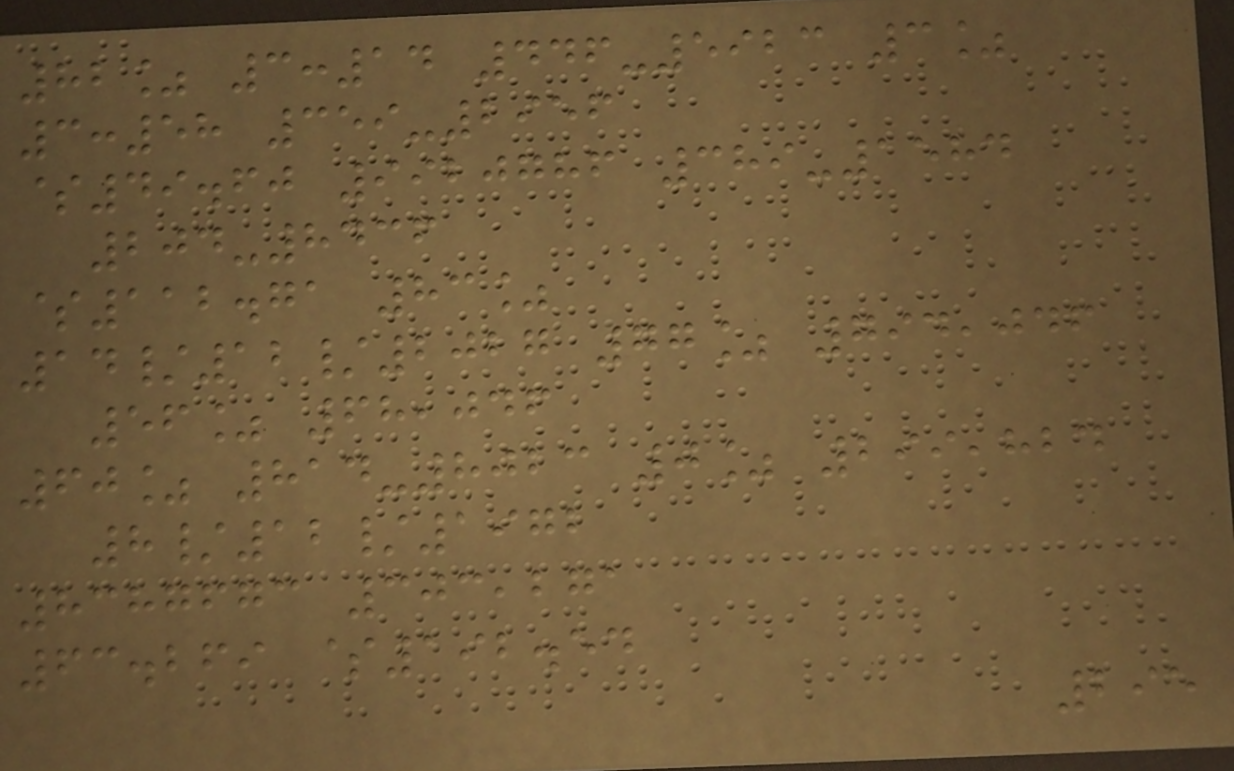82% 3:14 446-5923 3%
3:58 359-2956
$49.60 9920786 389-1584
204-8436
$112.71 83%
14/12/2027 77% 794,046
56% 68,046
60% 814-8023 0% 299,824
8/12/1972
8387673 303,271
63.269 $192.54
295
